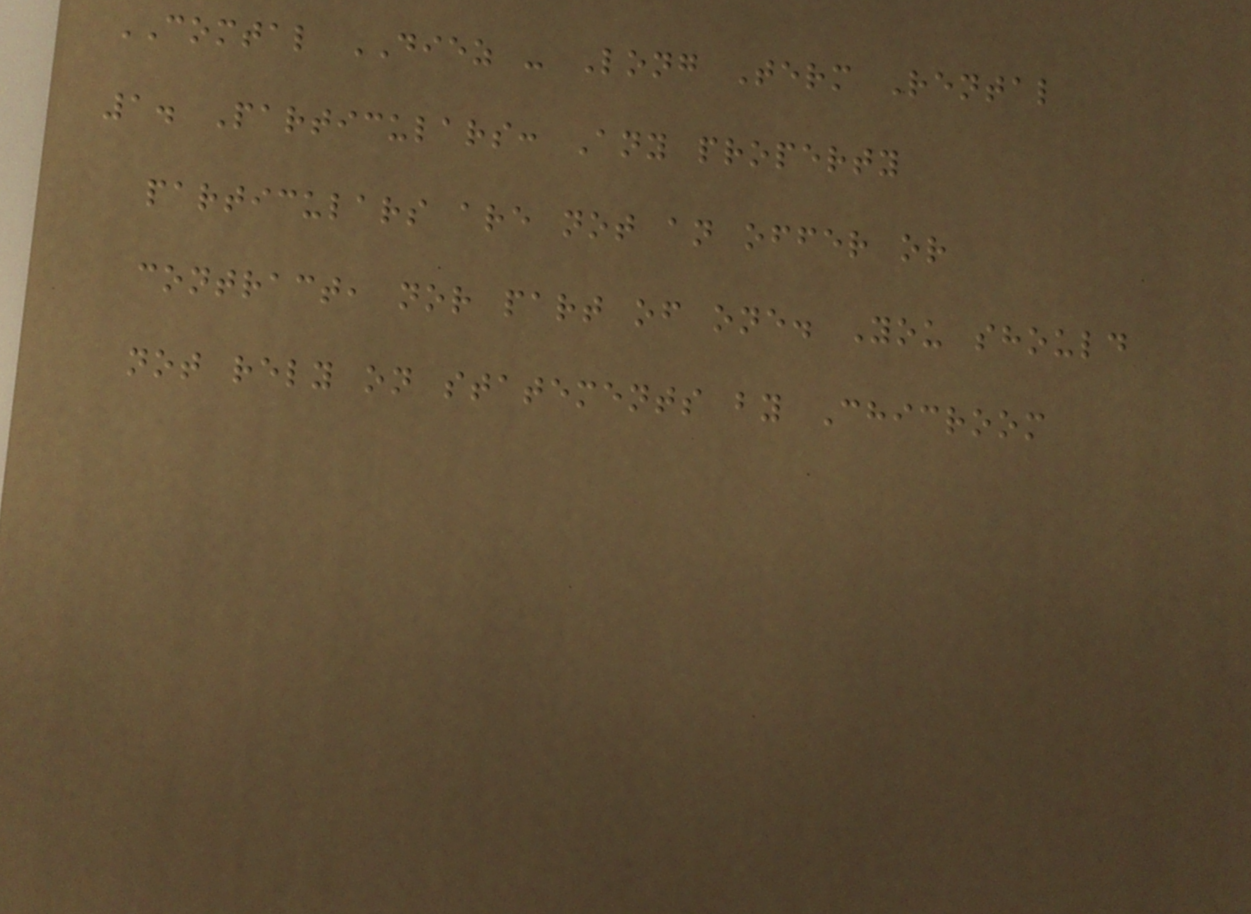COMTAL DIEZ - Long Term Rental
1. Particulars: Any property
particulars are not an offer or
contract, nor part of one. You should
not rely on statements by Chicroom
